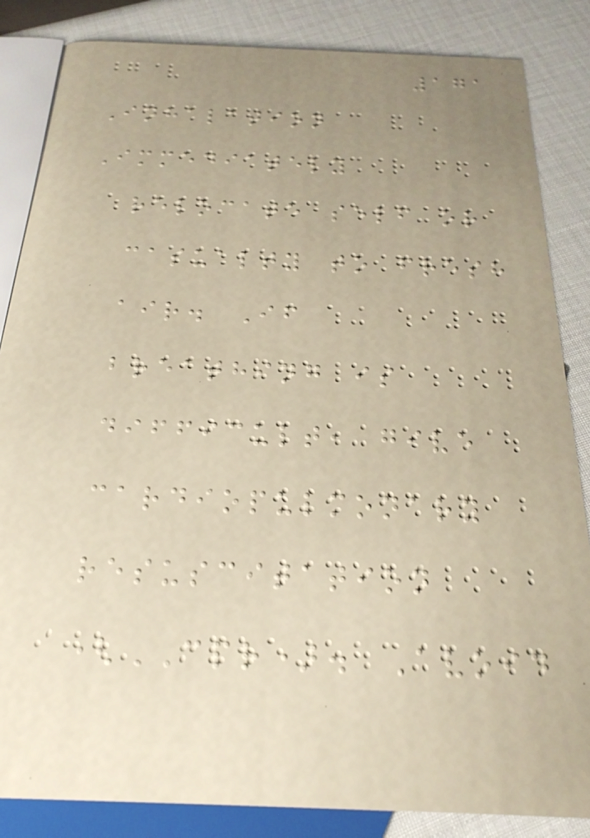171
Inhalation
Immediately
relocate self or
casualty to fresh
air. If
breathing is
difficult, give
cardiopulmonary
resuscitation
(CPR). Avoid
